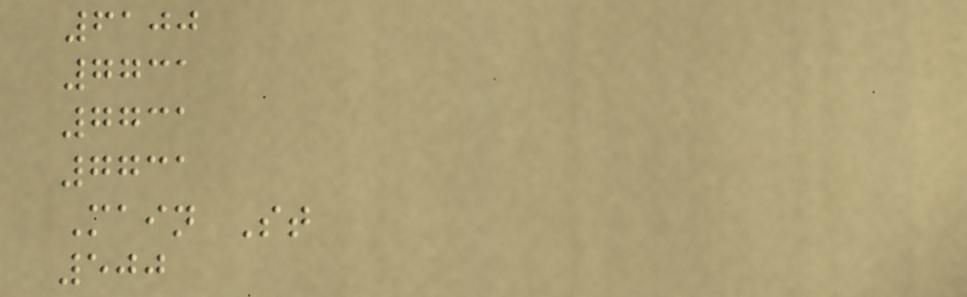6100
7731
7731
7731
Main St
500
